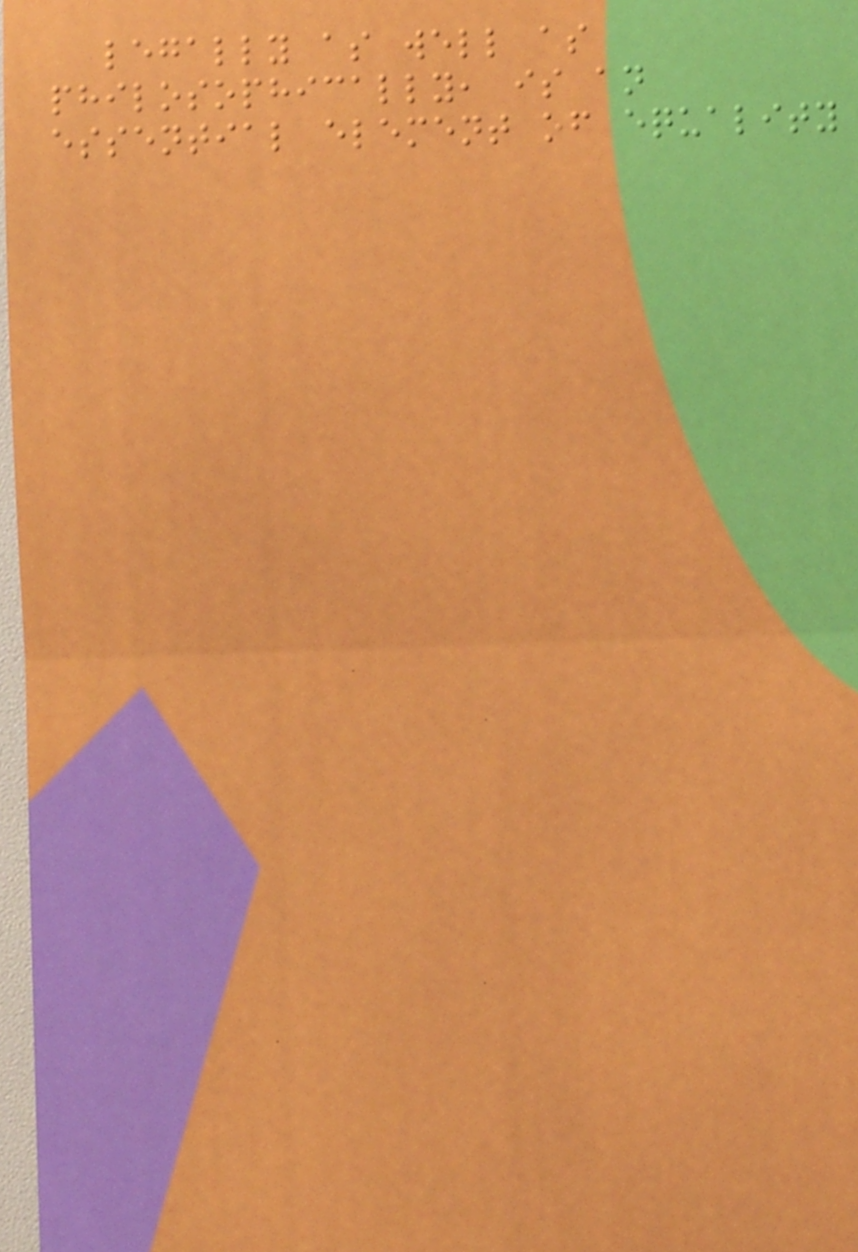legally as well as
philosophically, is an
essential element of equality
